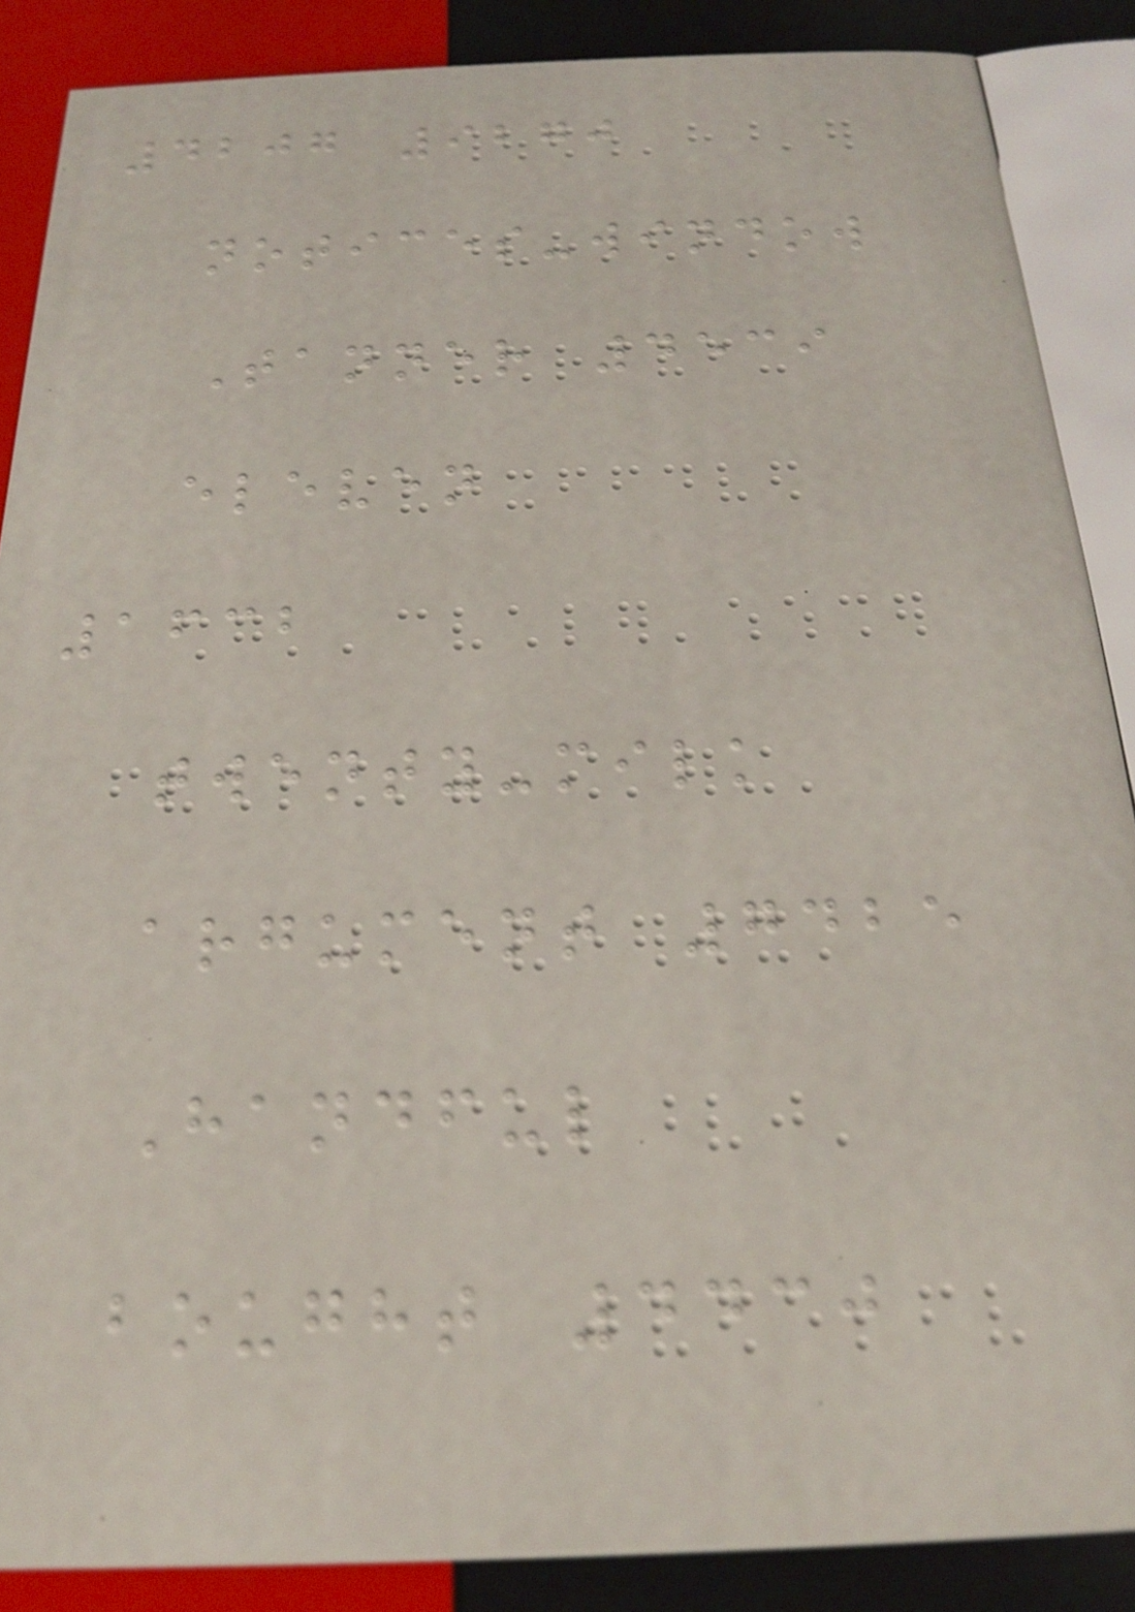4207 9270
notices-window
Tanner 4539
eleven
1632
twenty-milk
argument 7425
Handful
bought 4430
